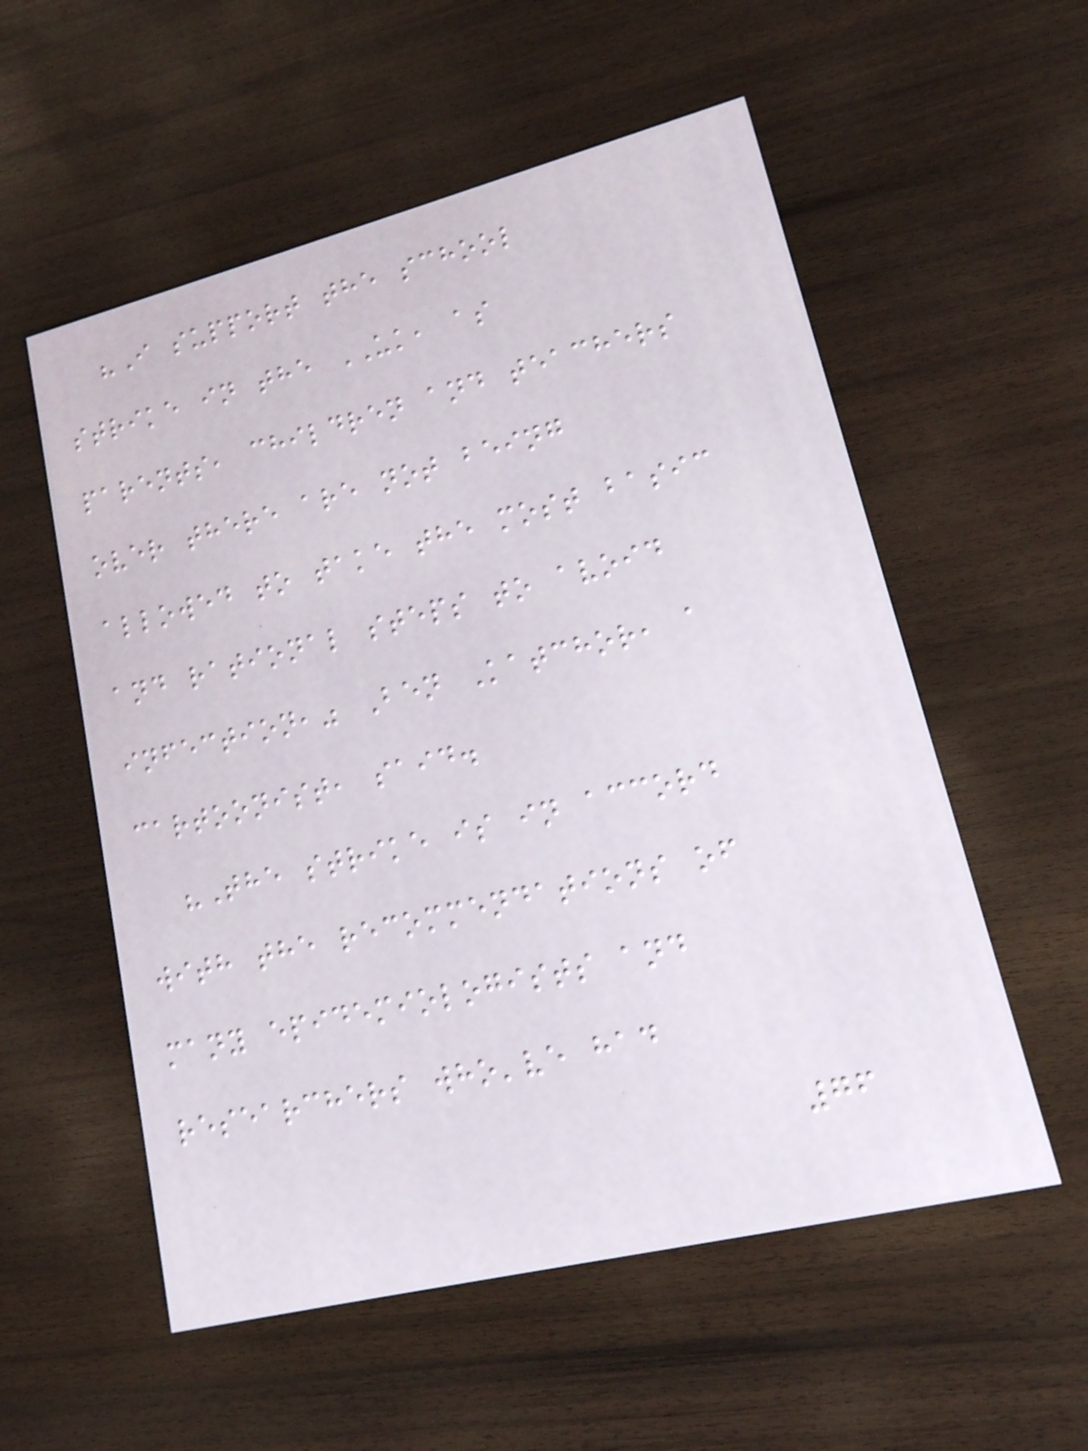"I support the school
strike in the UK, as
parents, children and teachers
over there are not being
allowed to take the most basic
and rational steps to avoid
infection," Ben Katchor, a
cartoonist, said.
"The strike is in accord
with the recommendations of
many epidemiologists and
researchers who've had
76
